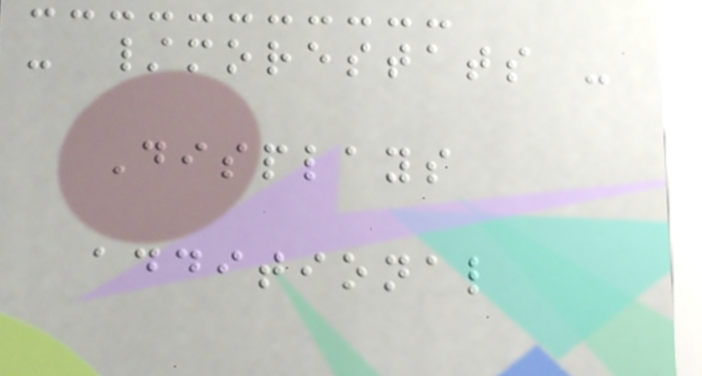- /morestats -
Displays
additional
